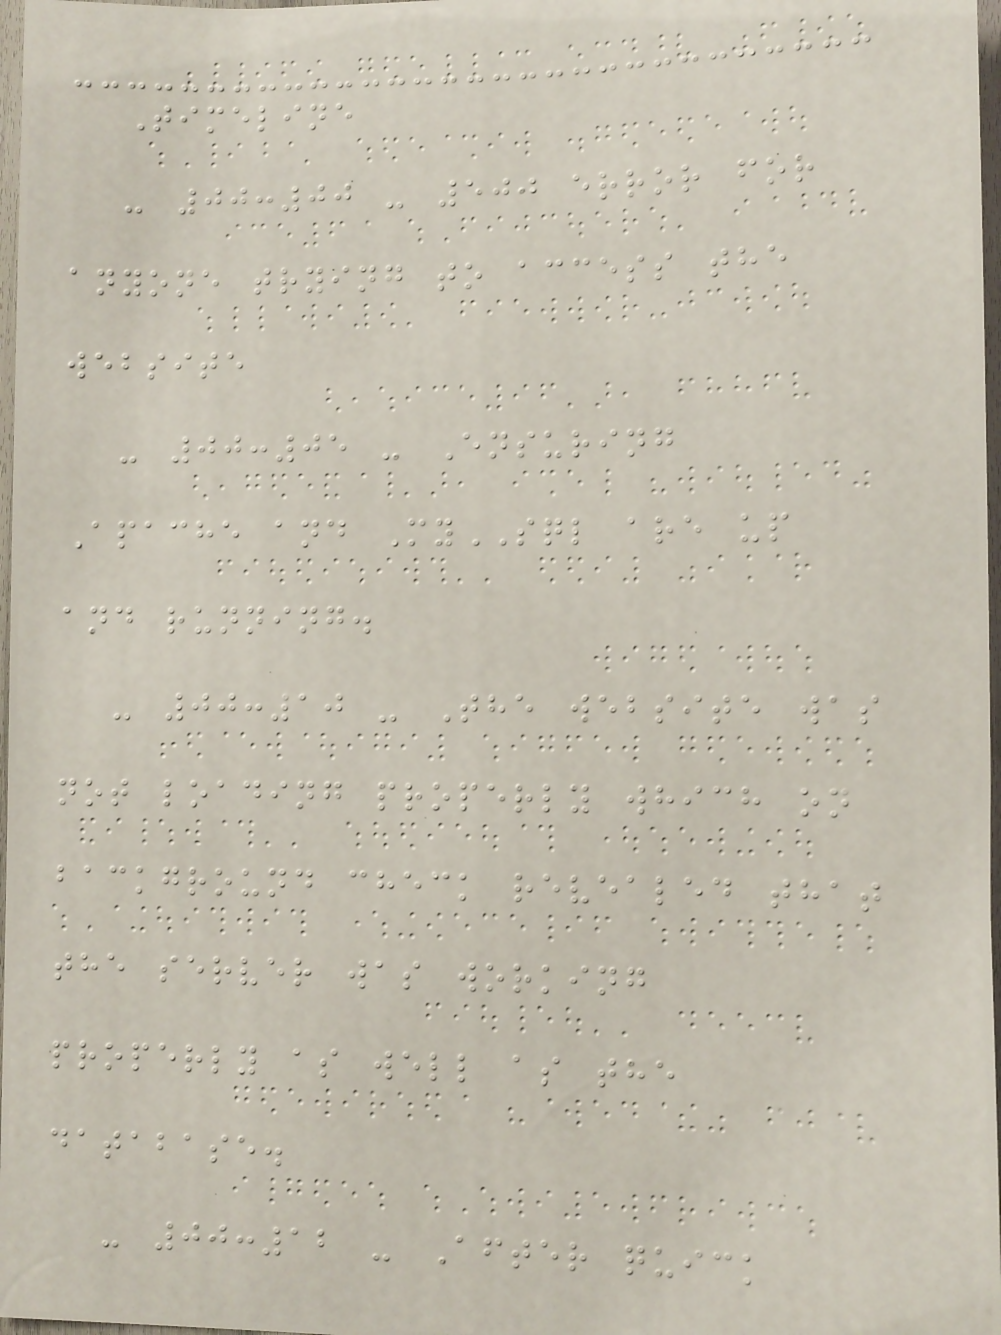Timeline
- 00:00 - 500 error for
anyone trying to access the
website
- 00:05 - Ensuring
Apache and MySQL are up
and running.
- 00:10 - The website was
not loading properly which on
background check revealed that
the server was working
properly as well as the
database.
- 00:12 - After quick
